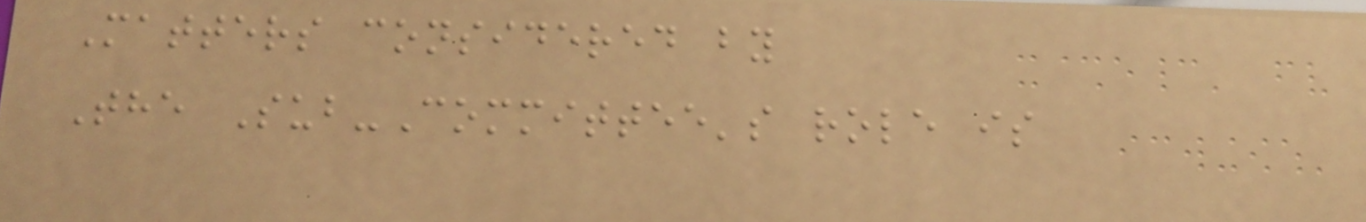Matters considered by
The Sub-Committee's role is
